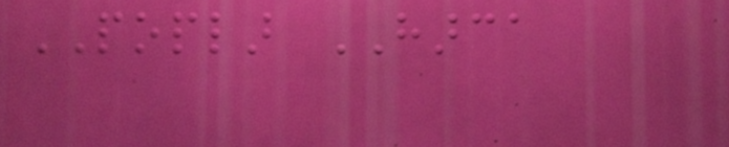POPLAR HARCA
